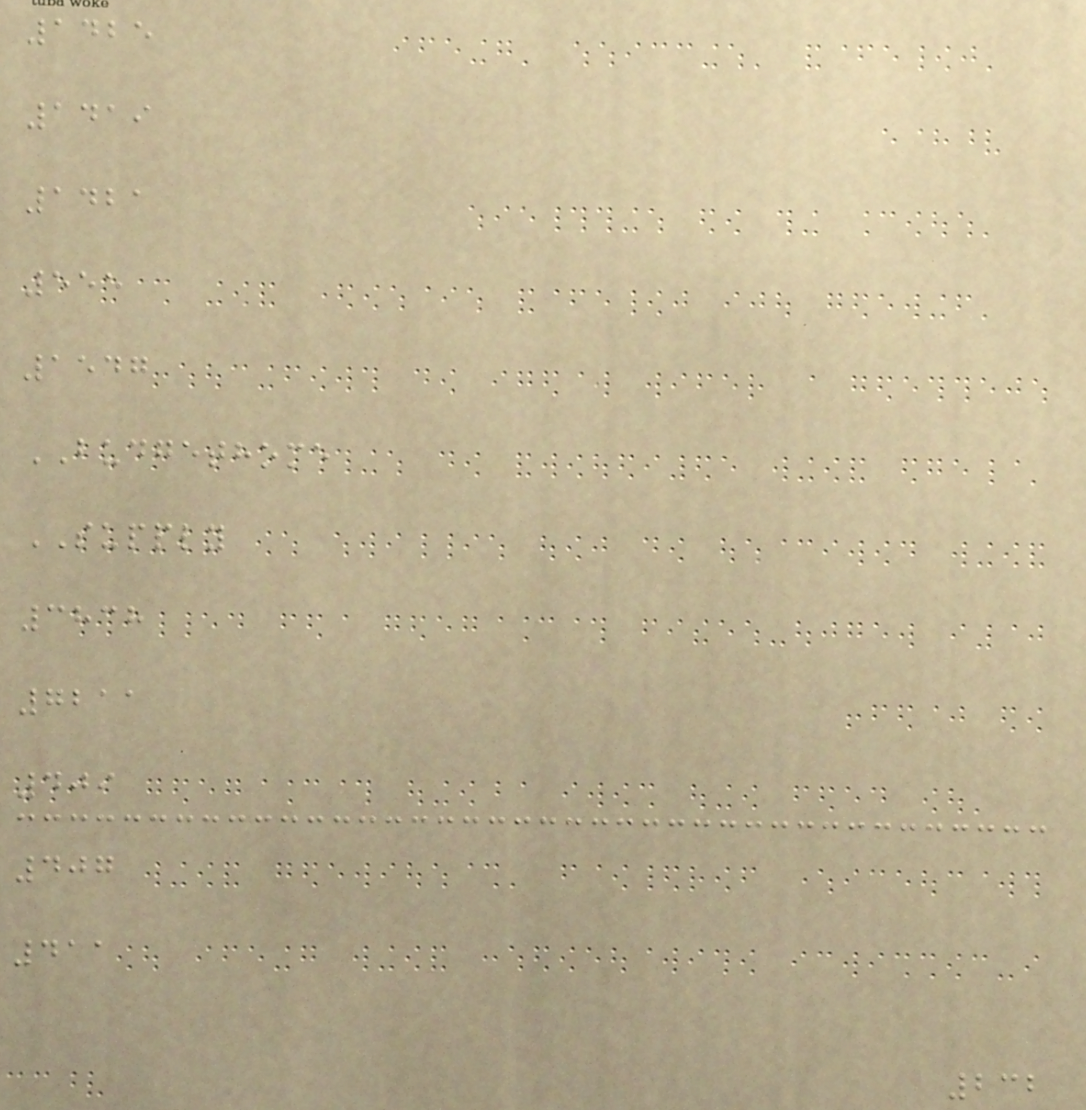1425
1419
1421
555
1547
BUDGETHOME
SUPPLY
3838
7211
409
407
411
232
